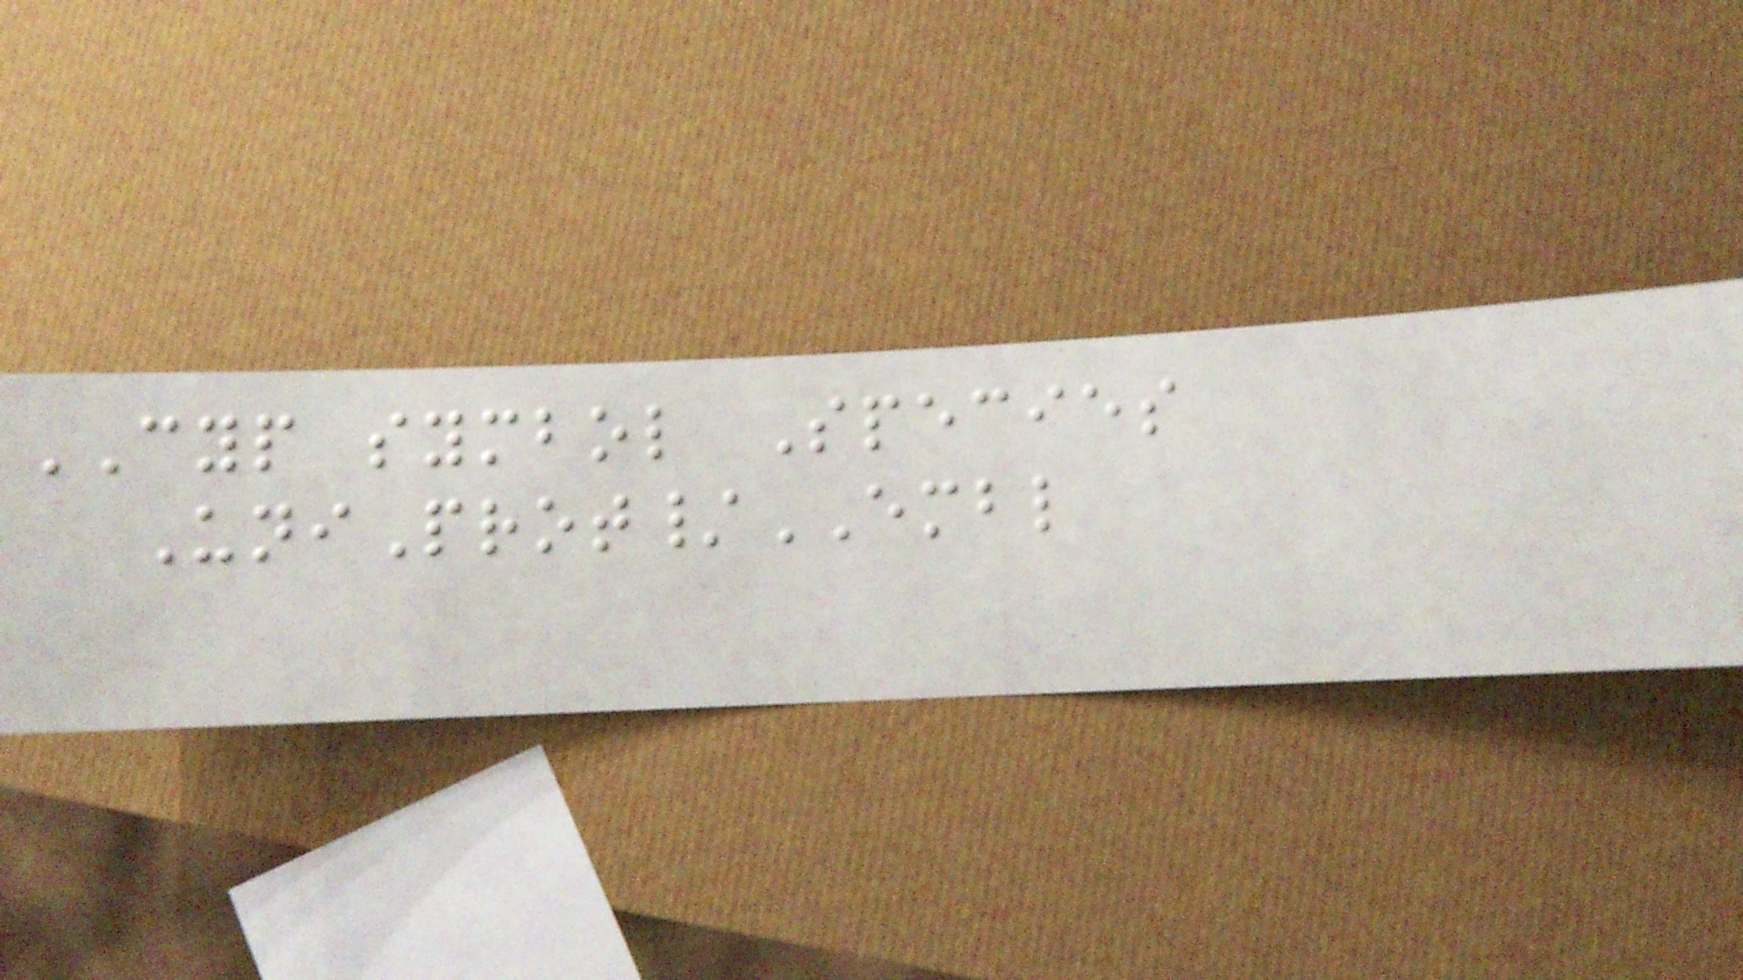CYP symbol Species
UniProt/EMBL
